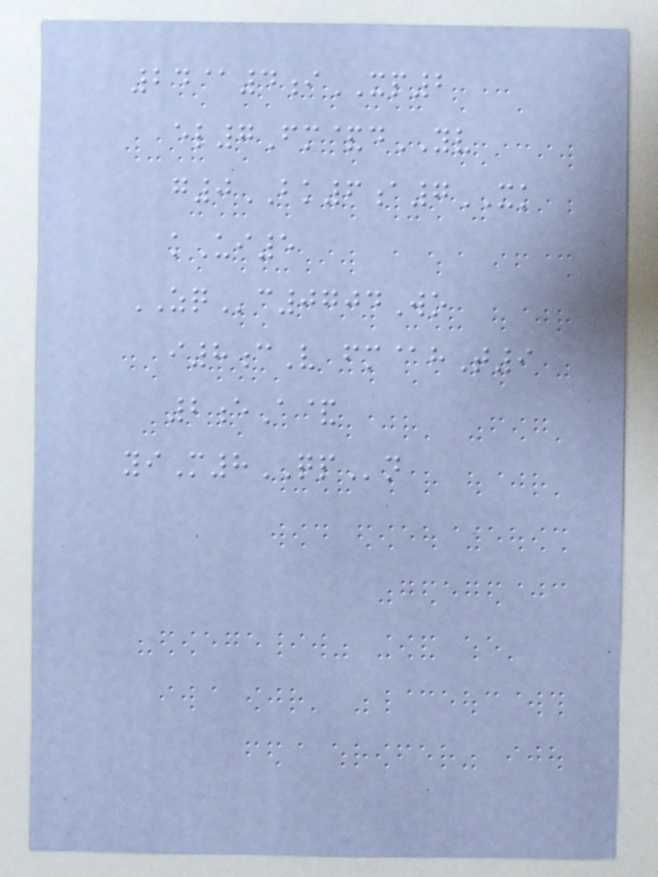24@4iXP2
el7Fm&dYV
g0BK6a7XK
kUi5
ZQc0704Wo
i8cV fm@hT9
2eA&
yiM8QPn
